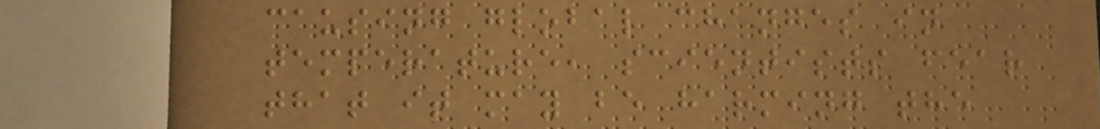causing global changes in
temperature, scientists fear
that it may be harming the
